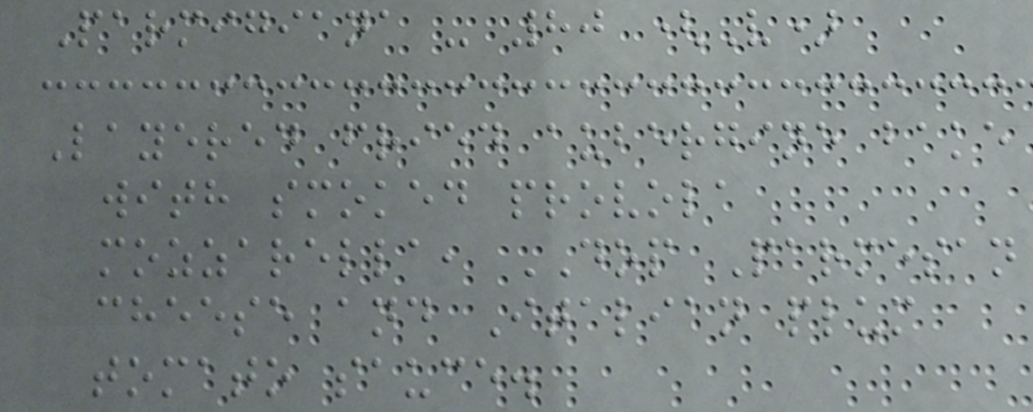Parmigiana - 80 (V)
Layered fried aubergine bake
with smoked provola
mozzarella, DOP Parmesan
cheese and Italian plum
tomato sauce.
